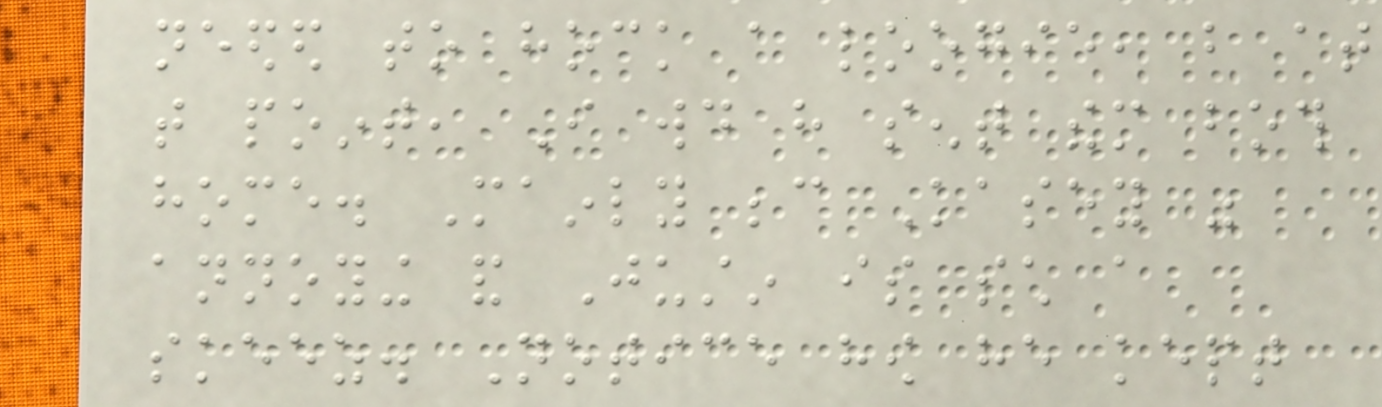needed to hock a loogie, but at
that point, I would have sent them both
home. Mainly because Kasey was
annoying and Justin is such a
skeez. Notice how he kept
